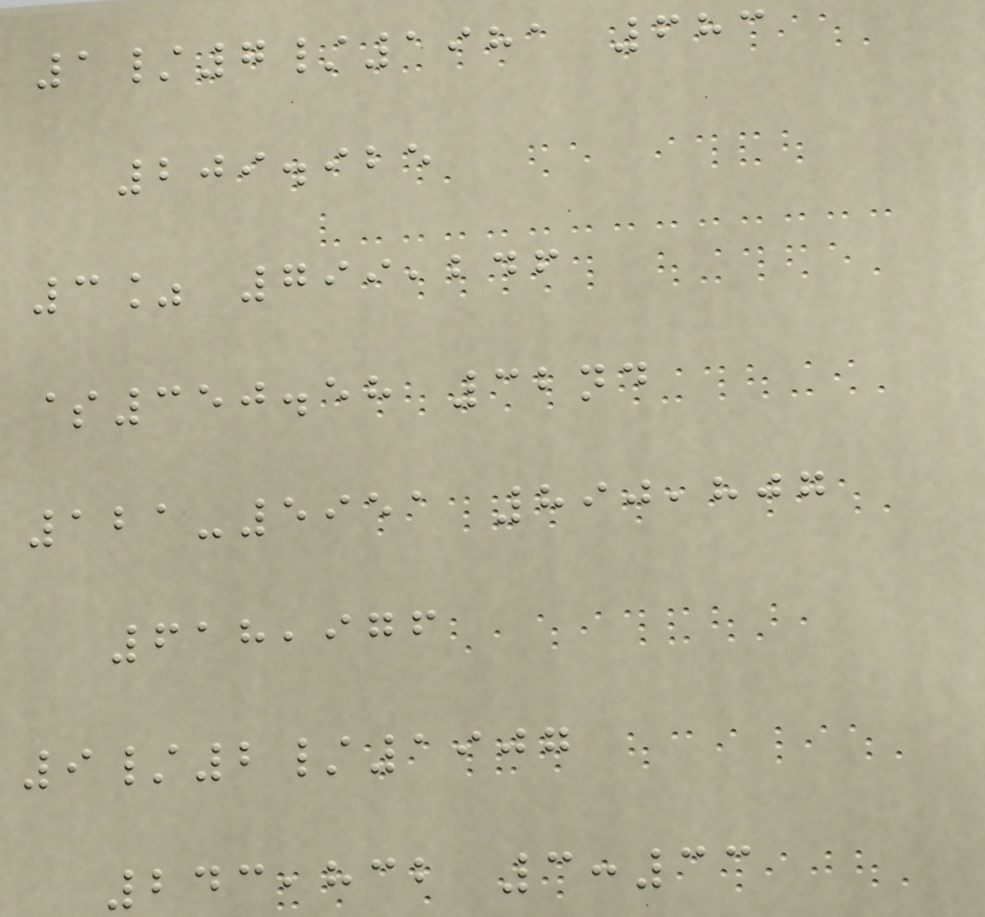1/7/1981 683
209.925
3% 799,246
$350.58 32nd
121-5951 890,807
618,976
9/2/1907
243,832 3:33
